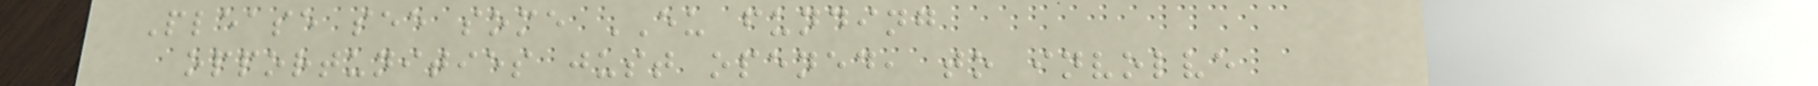Please see some EU funding
opportunities just opened, to involve
